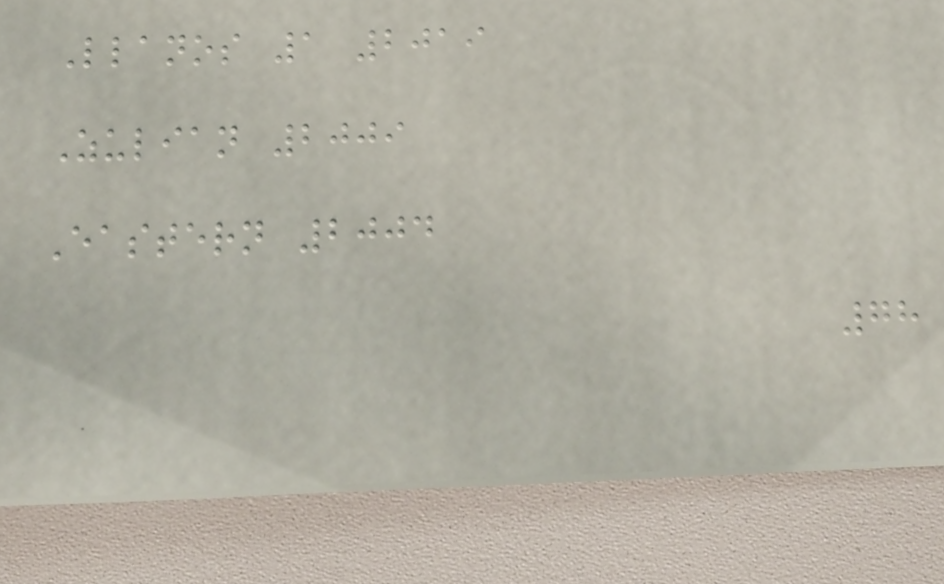Llanos 1 2019
Zulian 2009
Eastern 2004
78
